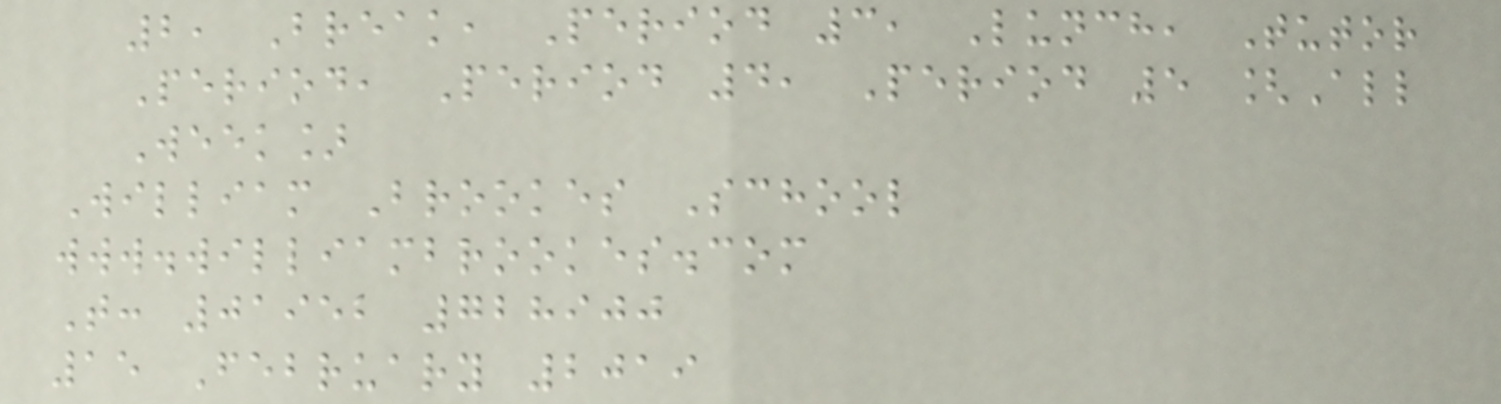2, Break, Period 3, Lunch, Tutor
Period, Period 4, Period 5 [All
Week]
William Brookes School
www.williambrookes.com
T: 01952 728900
15 February 2019
